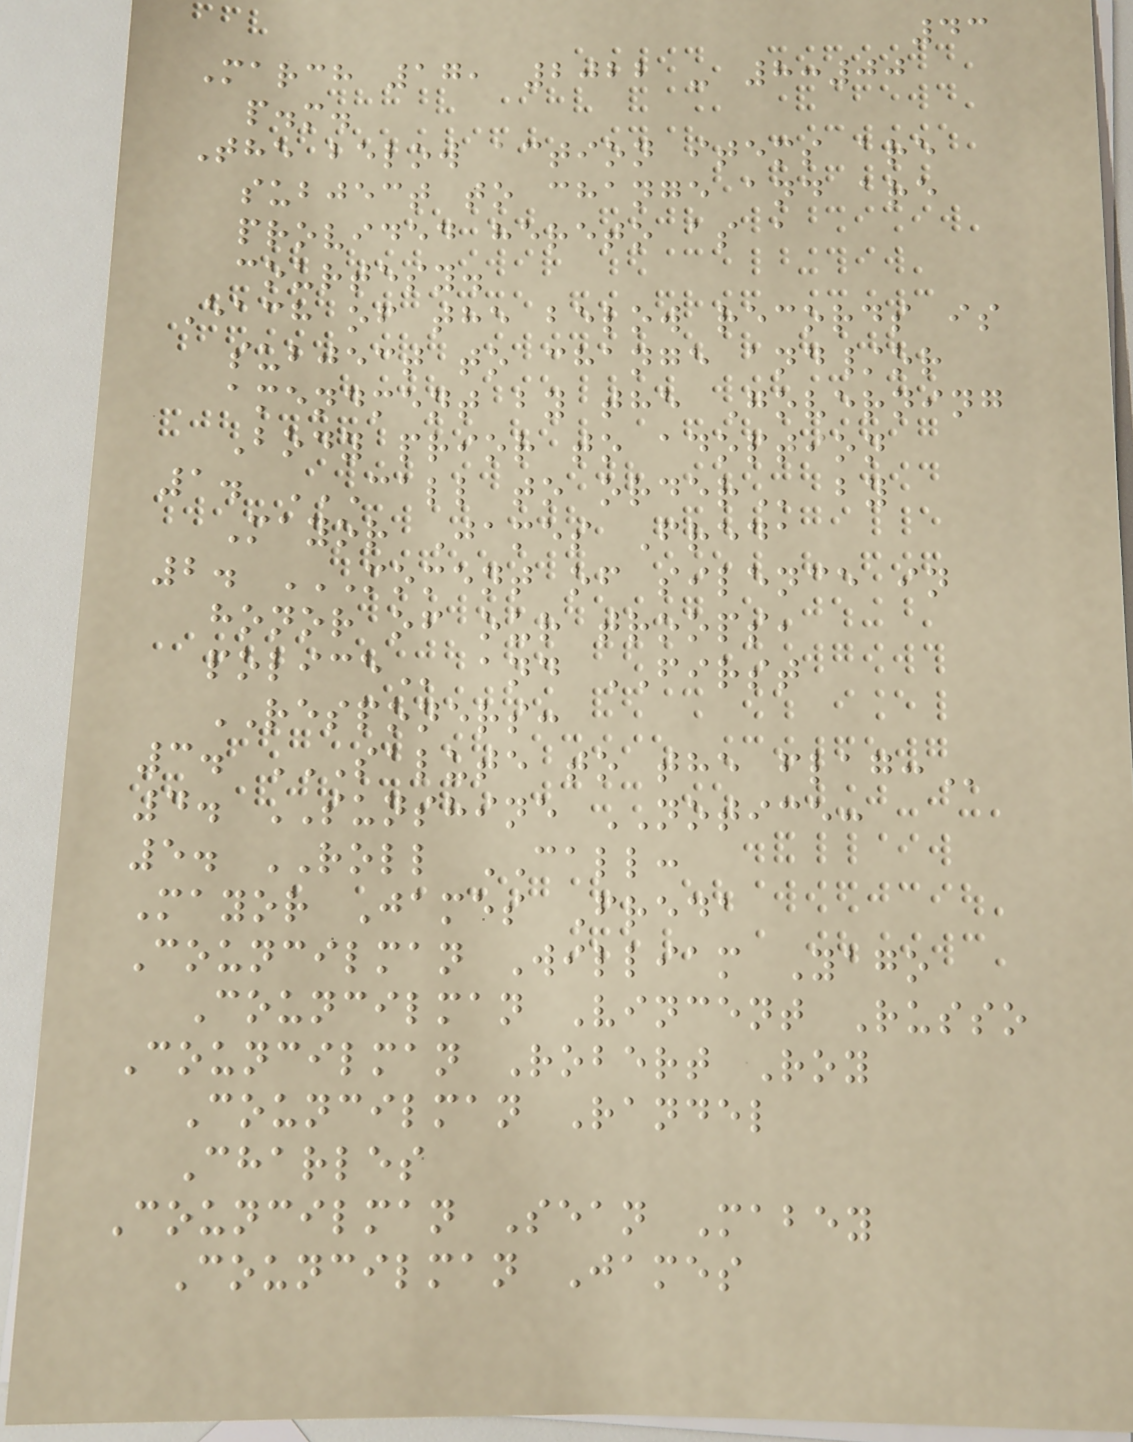43
March 17, 2022 - 8:00
p.m.
The below action items are
subject to change and are
provided hereto as a
courtesy.
Each of the below records is
subject to change and/or
amendment by the Governing
Body prior to adoption
1. CALL TO ORDER by
Mayor James Freda
2. MOMENT OF SILENCE IN
HONOR OF OUR TROOPS,
POLICE and FIRST
RESPONERS:
3. SALUTE TO THE FLAG:
4. SUNSHINE NOTICE:
5. ROLL CALL:
Mayor James Freda
Councilman William Yago
Councilman Vincent Russo
Councilman Robert Roy
Councilman Randel
Charles
Councilman Sean Mabey
Councilman James
